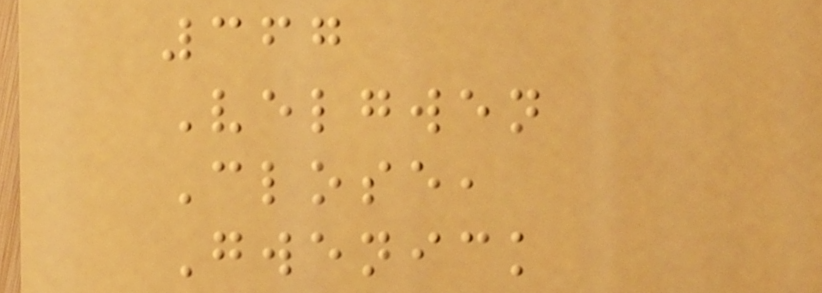367
Velgwen
Close,
Gwenick
